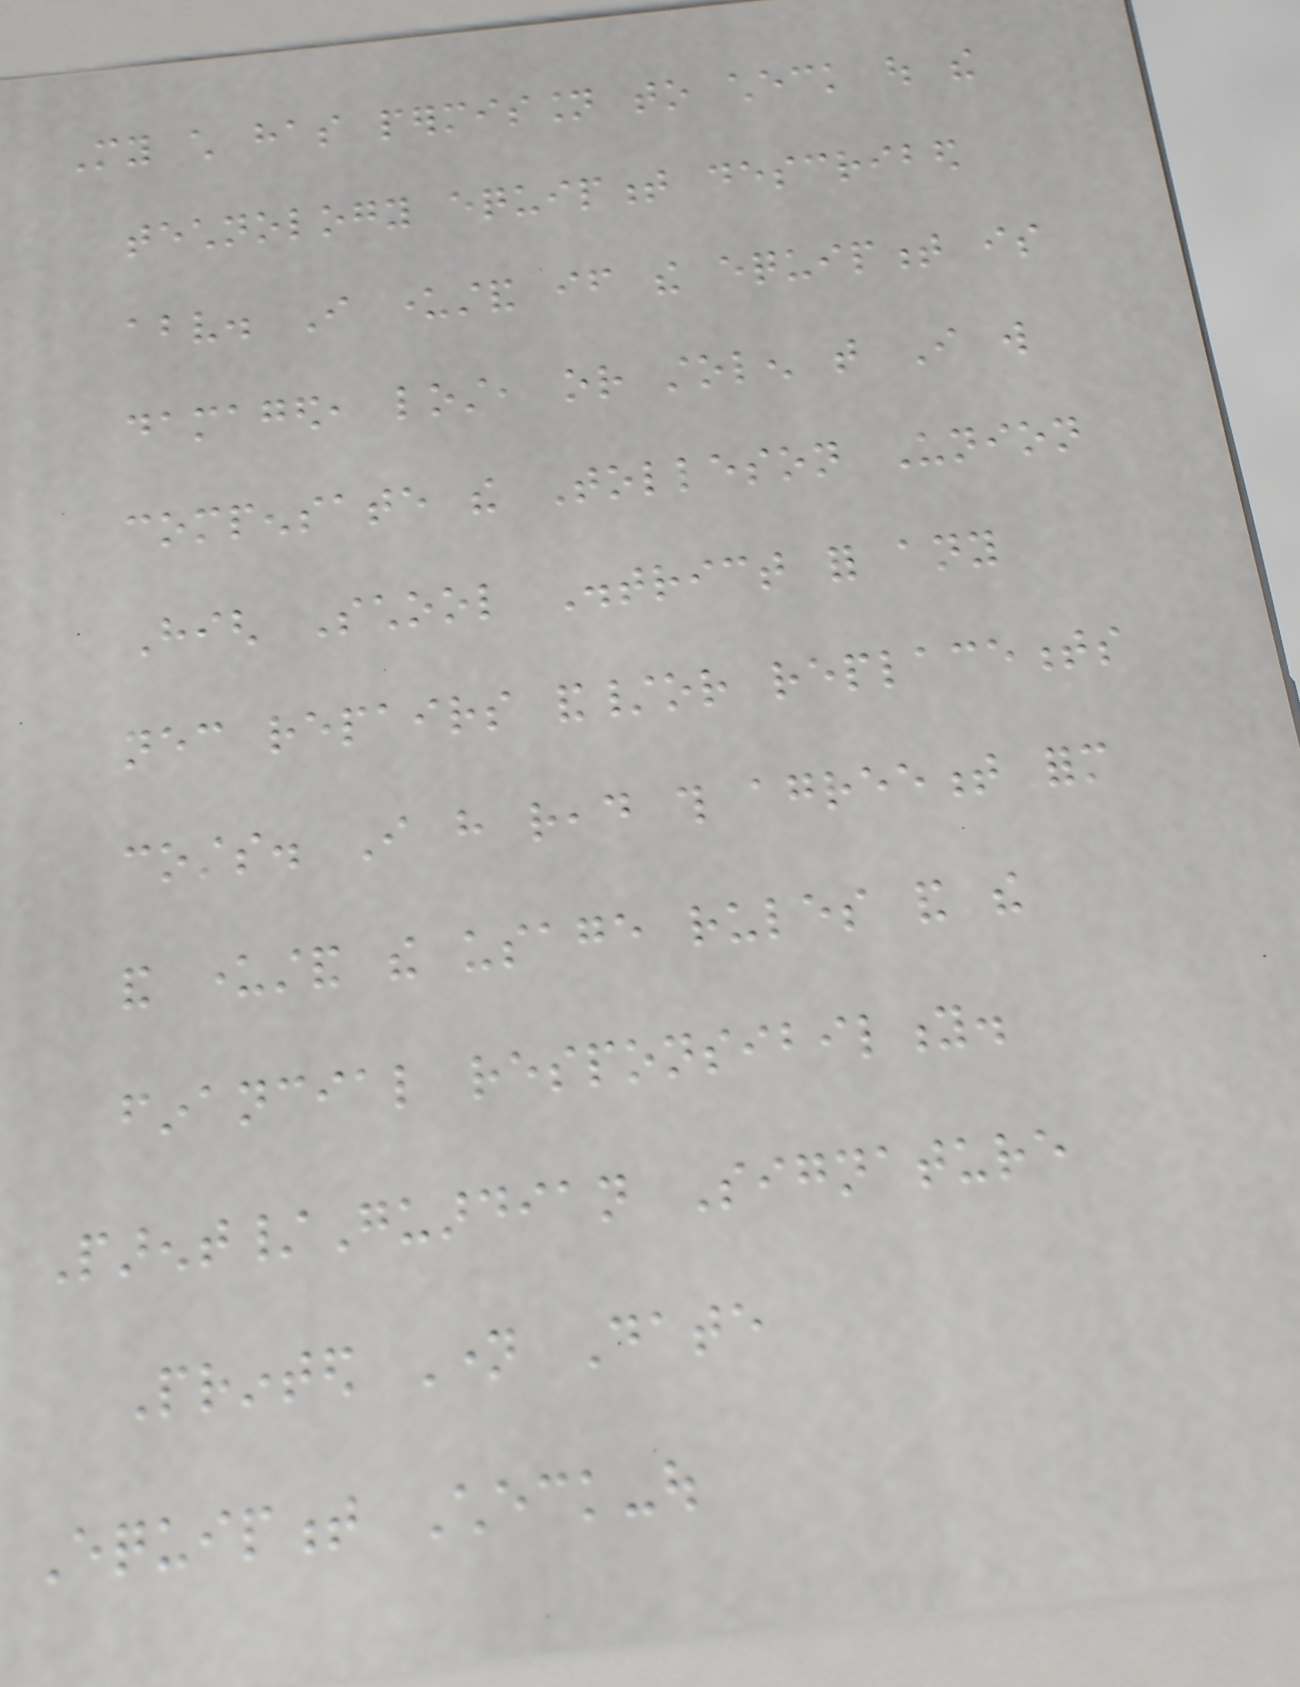My child has permission to check out the
technology equipment described
above. I understand if the equipment is
damaged, lost, or stolen that I will
compensate the Tolleson Union
High School District for any
necessary repairs and/or replacements
costs. I have read this agreement form
and understand the usage rules and the
financial responsibility.
Parent/Guardian Signature
Printed Name Date
Equipment Check-out
